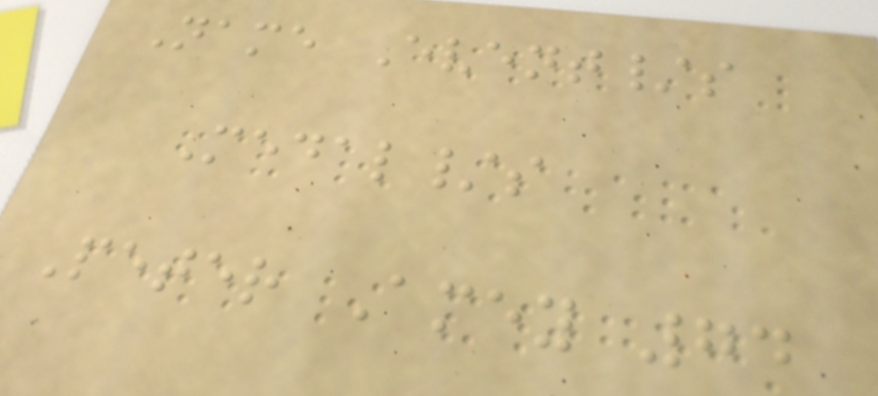Name Event/s
Medal/s
Peter Amey 74
